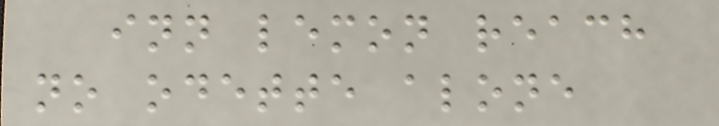inn lemon reach
no odette alone
